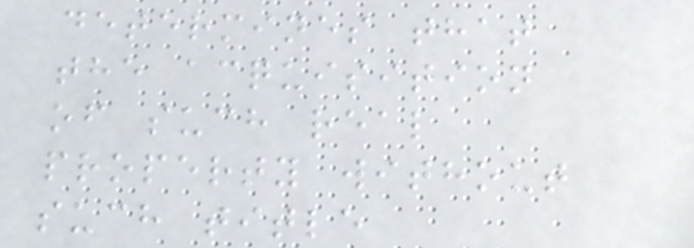determines that
the acquisition
of such real
property without
such title
